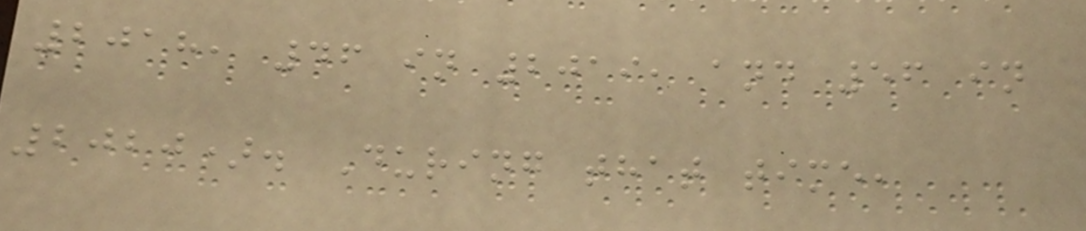2018, 46 in 2019, and 56 in
2020). During that time,
